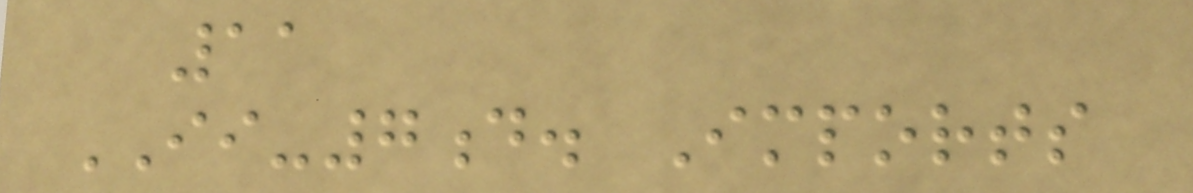11
II-7d. Imports
